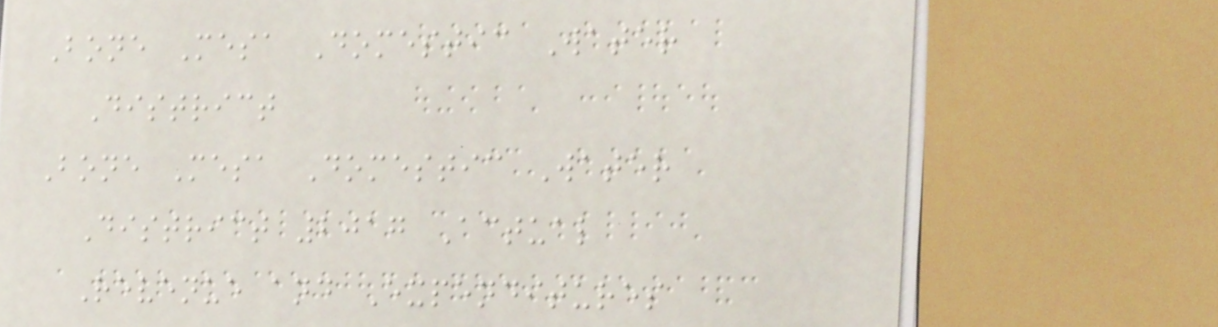Bone Mesa Domestic Water
District
Bone Mesa Domestic Water
District 2017 Actual
Revenue and Expenditures
